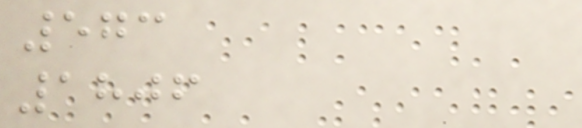573
1806
